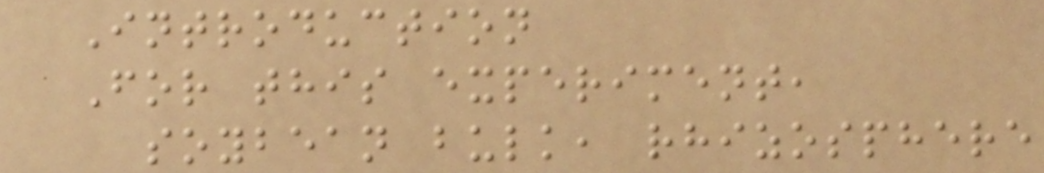Introduction
For this experiment,
soybean bulk, rhizosphere
